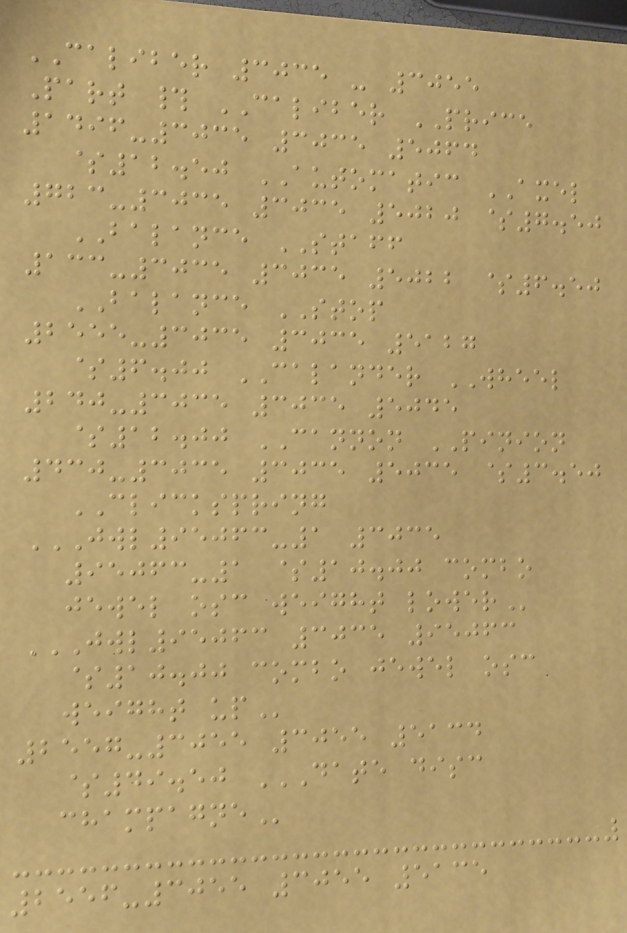CALIBER 3035 - 3055
Part # CALIBER PRICE
1496-3035 3035 5064
$12.50 AUTOMATIC AXEL
723-3035 3035 5020 $7.50
BALANCE STAFF
133-3035 3035 5022 $6.50
BALANCE STOP
2555-3035 3035 5127
$6.00 CALANDER WHEEL
240-3035 3035 5045
$12.00 CANNON PINION
430-3035 3035 5035 $3.50
CLICKSPRING
JWL95063-1 3035
95063-1 $10.00 COMBO
JEWEL OSC WEIGHT LOWER
JWL95063 3035 95063
$10.00 COMBO JEWEL OSC
WEIGHT UP
2557-3055 3055 5134
$49.50 DATE DISC
CHAMPAGNE
2556-3055 3055 5135
